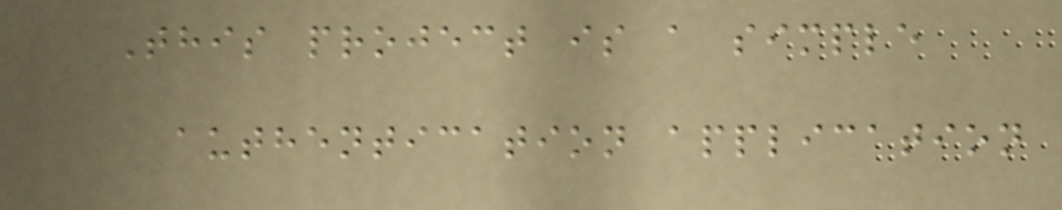This project is a simple
authentication application
